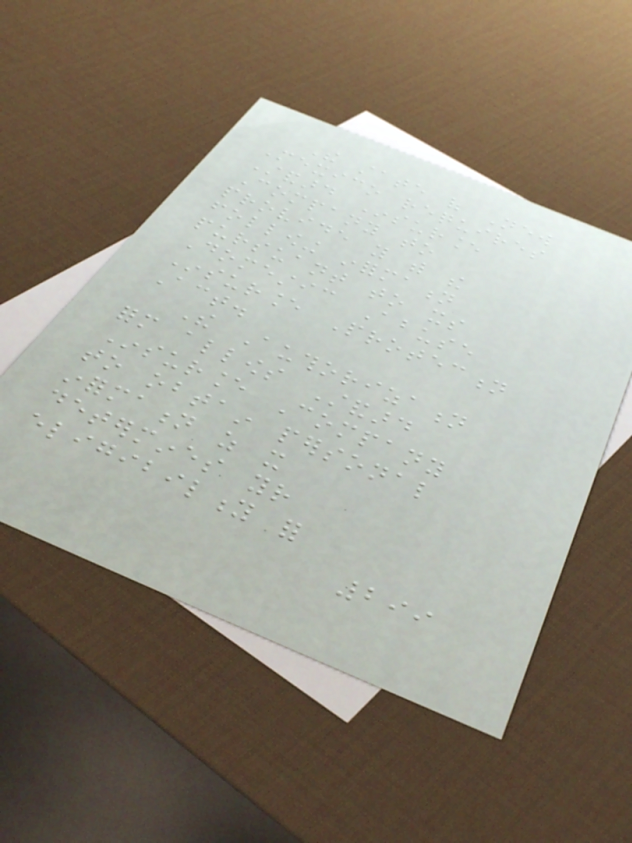The state of New
Mexico requires
Standard Insurance
Company to
provide you with the
following information
pursuant to its
Domestic Abuse
Insurance Protection
Act.
The Authorization
form allows Standard
Insurance Company
to obtain personal
information as it
determines your
eligibility for
299
